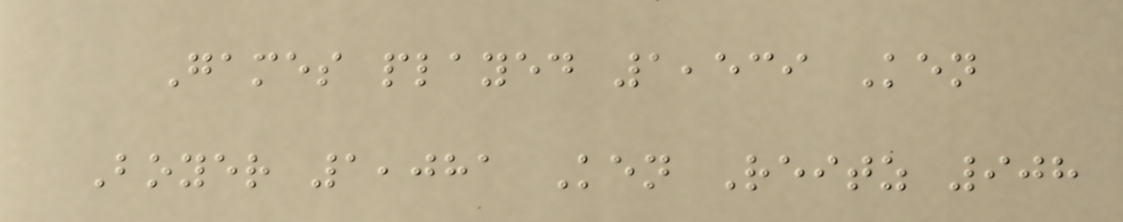Games played 1,539 Ken
Boyer 1,081 Ken Reitz 908
